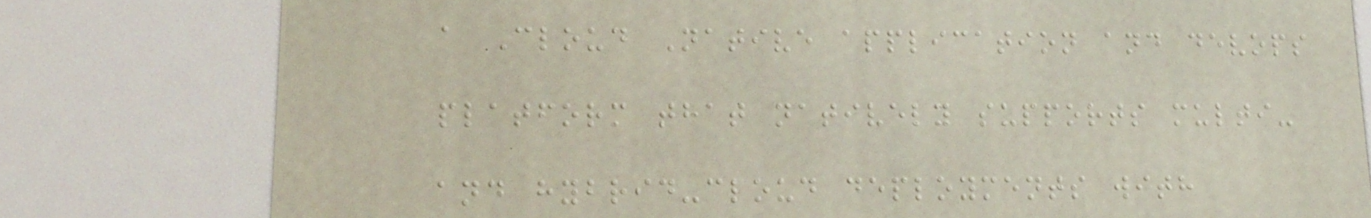a Cloud Native application and devops
platform that natively supports multi-
and hybrid-cloud deployments with
